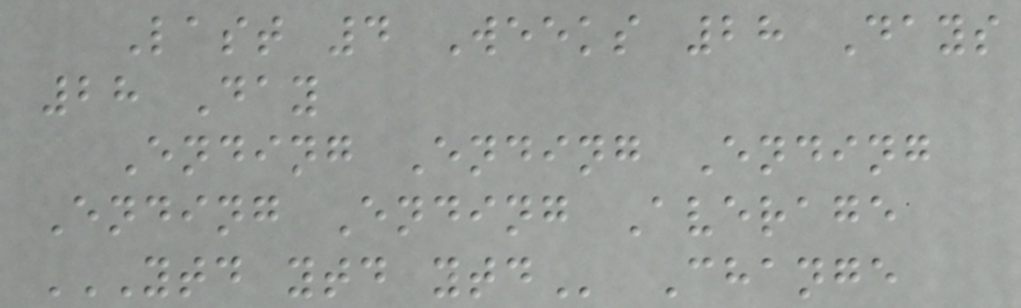Last 4 Weeks 28 Days
28 Day
Ending Ending Ending
Ending Ending Average
YTD YTD YTD Change
